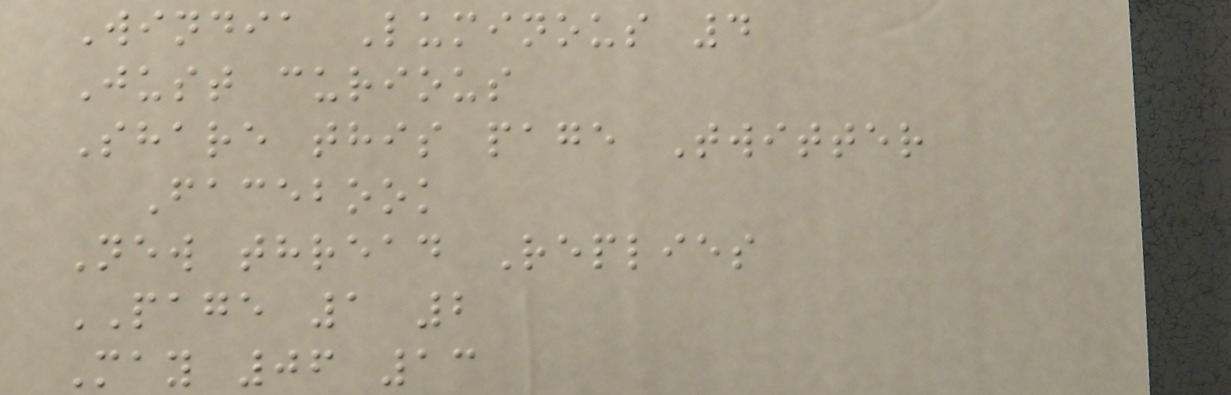Windia Luminous 4
Just curious
Share this page Twitter
Facebook
New thread Replies
PAGE 1 2
May 06 13
